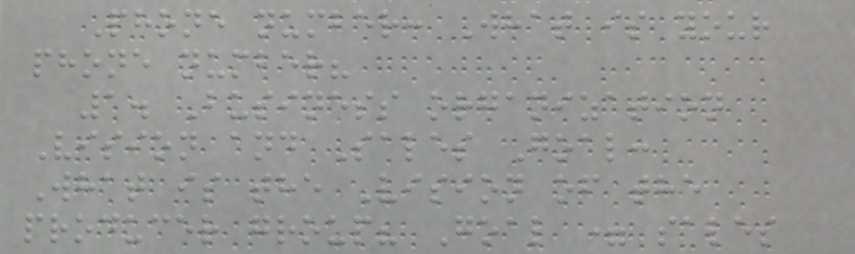Phone number: What is your
phone number?
1. Business organization
Vision and Sales Goal:
What is the Vision of the
producer group? Goal = sales
